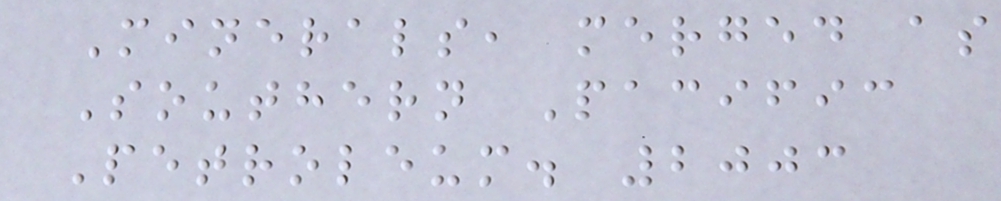Minerals, merged as
Southern Pacific
Petroleum. 2003
